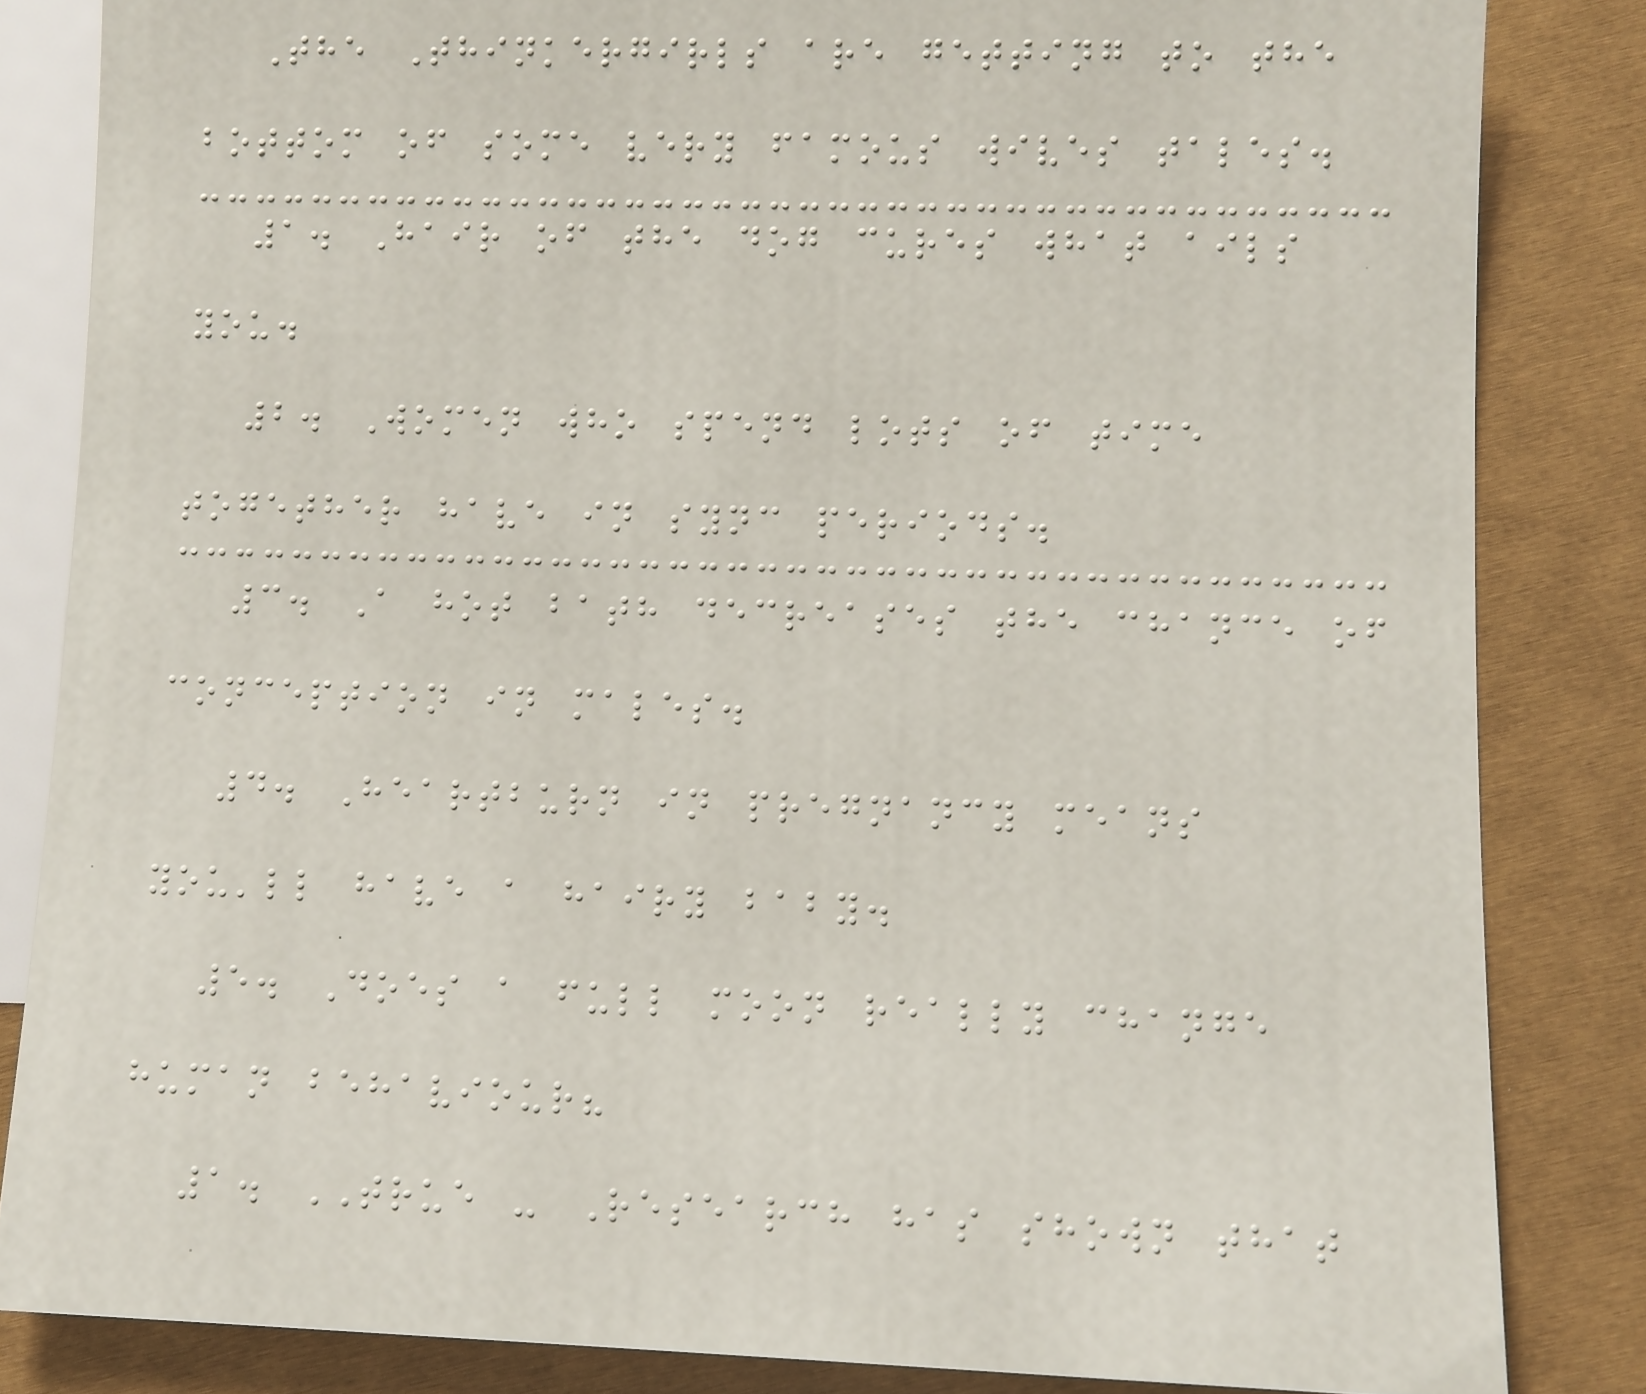The Thinkergirls are getting to the
bottom of some very famous wives tales.
1. Hair of the dog cures what ails
you.
2. Women who spend lots of time
together have in sync periods.
3. A hot bath decreases the chance of
conception in males.
4. Heartburn in pregnancy means
you'll have a hairy baby.
5. Does a full moon really change
human behaviour?
1. TRUE - Research has shown that
